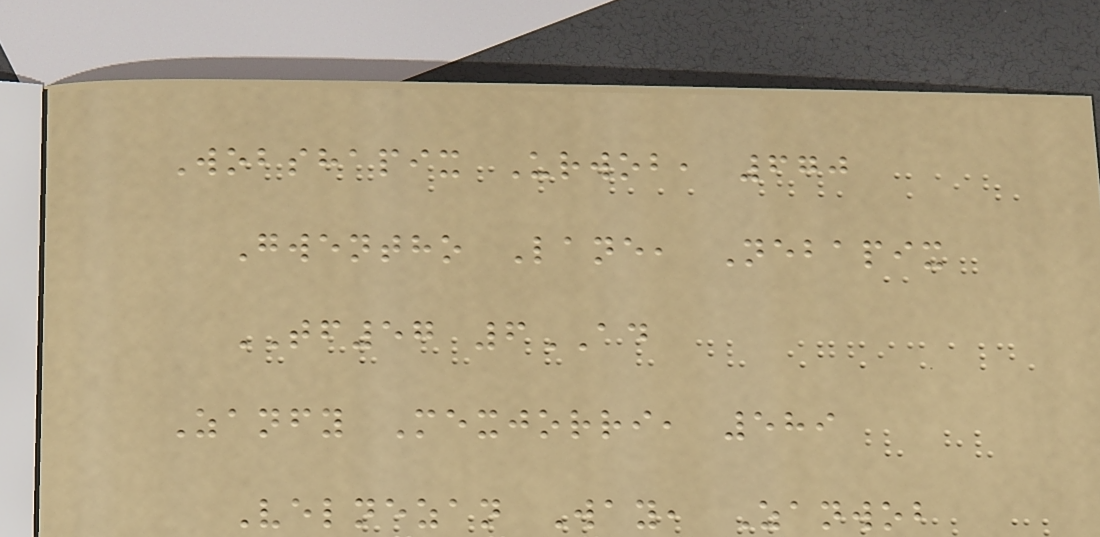Wobshapix Urwob, 670
Gwentho Lane, Nebapix
TF57 6AD
Zanfy Mexjorri, 589
Velnezan Way, Zanwob
